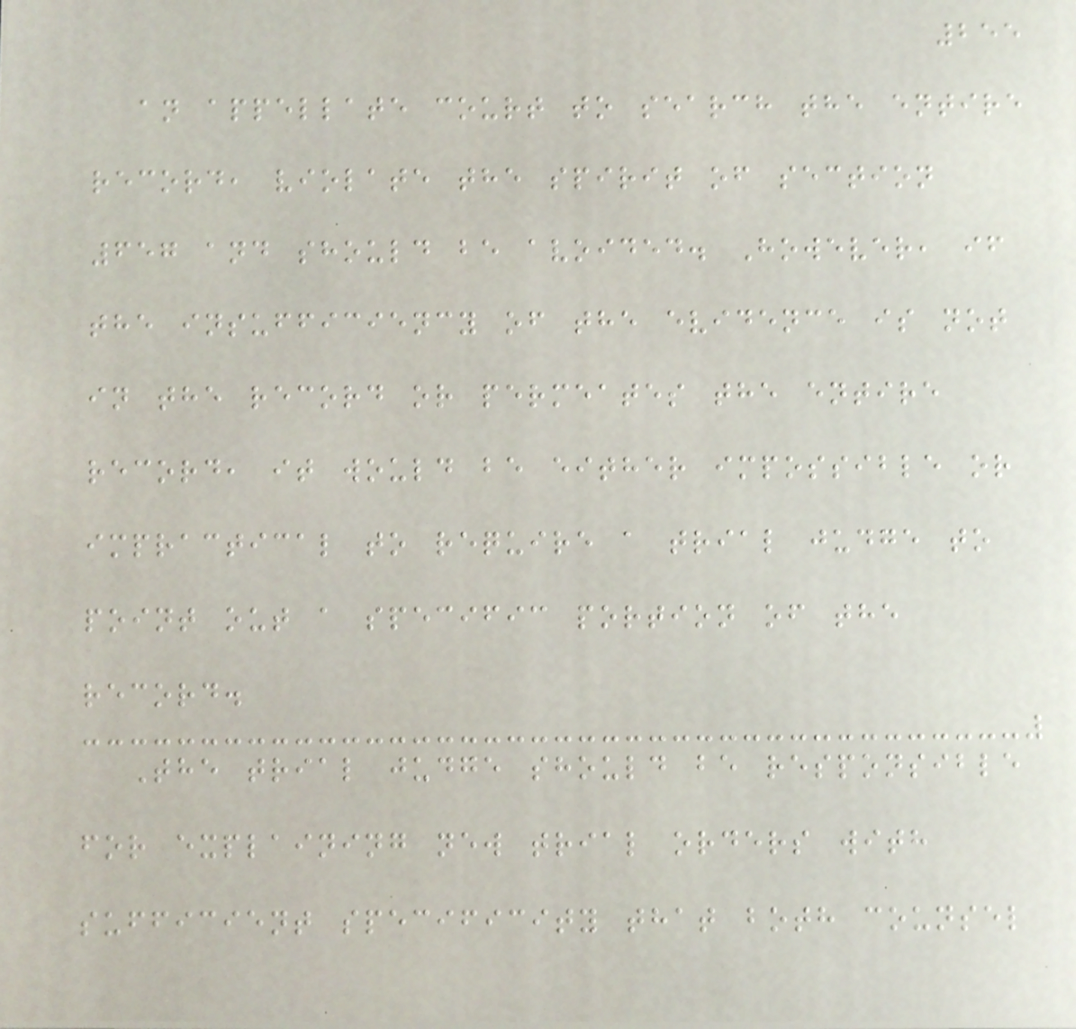255
an appellate court to search the entire
record, violate the spirit of section
657 and should be avoided. However, if
the insufficiency of the evidence is not
in the record or permeates the entire
record, it would be either impossible or
impractical to require a trial judge to
point out a specific portion of the
record.
The trial judge should be responsible
for explaining new trial orders with
sufficient specificity that both counsel
